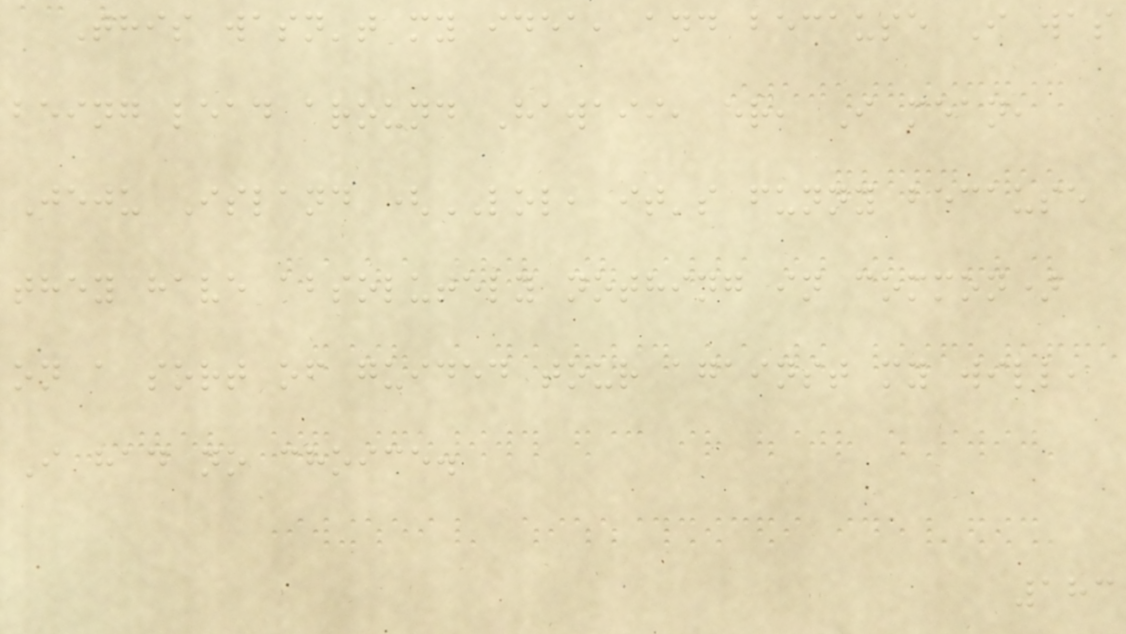This wasn't my idea, and because I was
being lead around Hawaii, er, I mean,
Jeju Island (LOL, it's funny because
they have absolutely nothing in common)
on a sort of guided tour against my will,
I had no choice.
183
